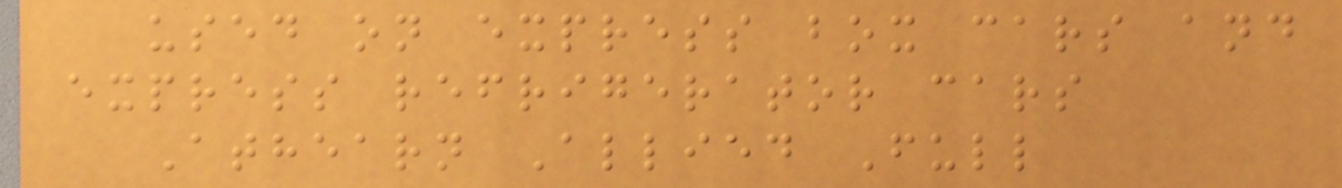used on express box cars and
express refrigerator cars
Athearn Allied Full
